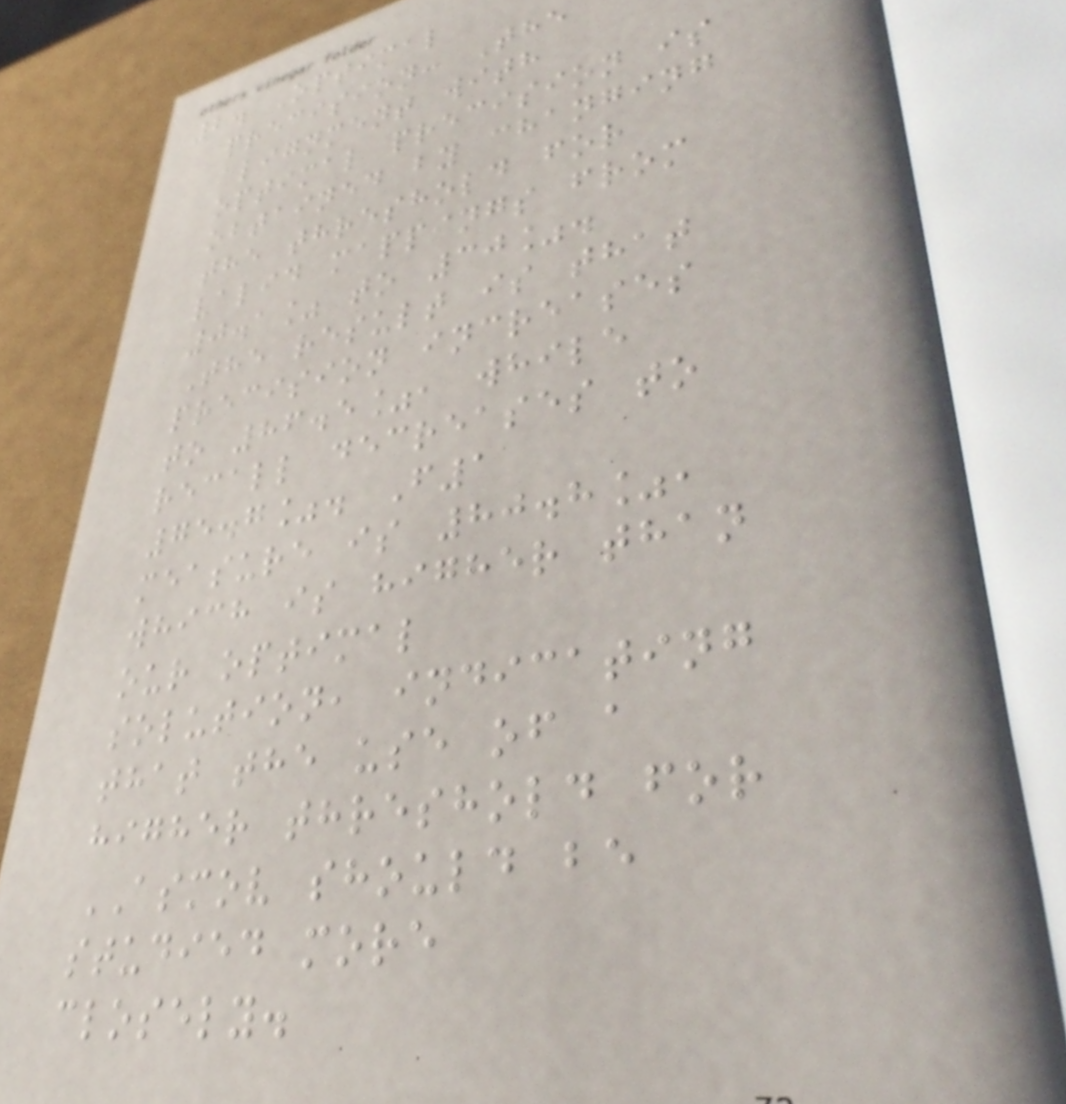2. Optimal
precision: The
alignment with
optimal precision is
obtained by changing
the threshold for
valid mappings from
0.1% to 30%.
The result is that
precision increases
to 86.5%, while
recall decreases to
75.7%. F1
measure is 80.8%,
which is higher than
our optimal
solution, indicating
that the use of a
higher threshold for
ASMOV should be
studied more
closely.
